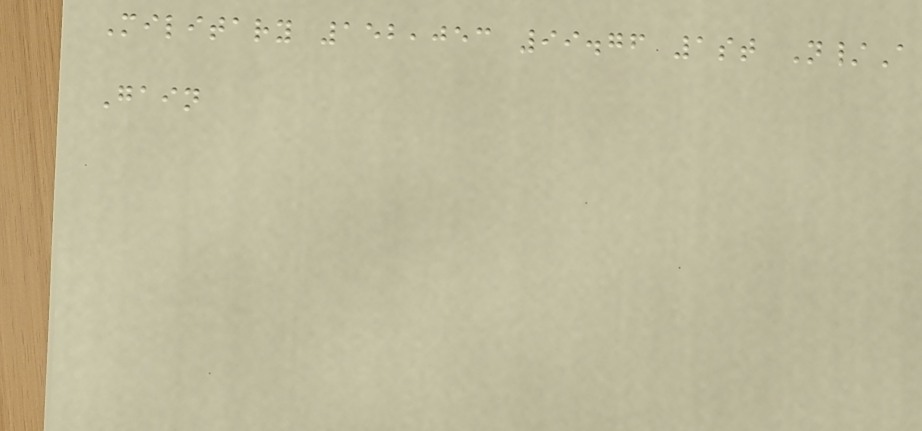Military 152,053 99.76 1st N/A
Gain
